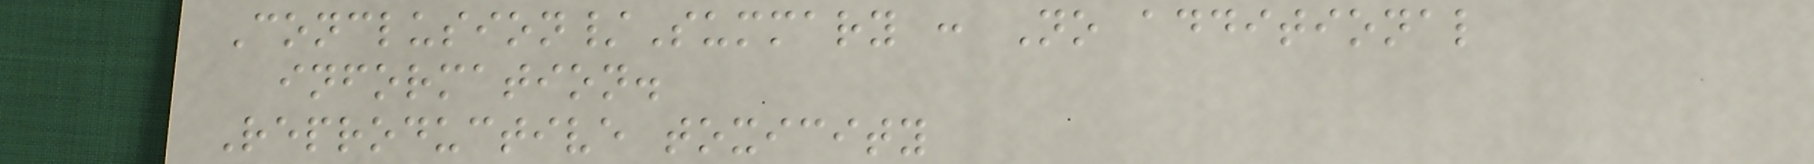Conclusion/Summary : No additional
information.
Reproductive toxicity
